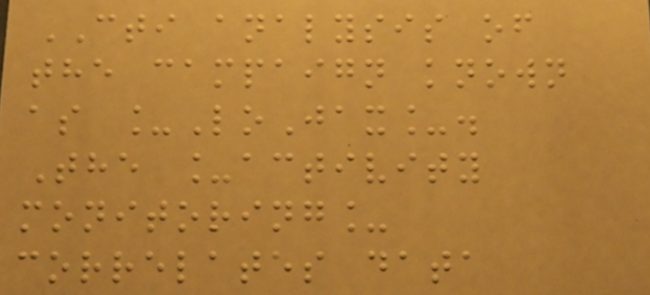CTI analysis of
the campaign known
as _LoJax_.
The _activity
monitoring_
correlates data
